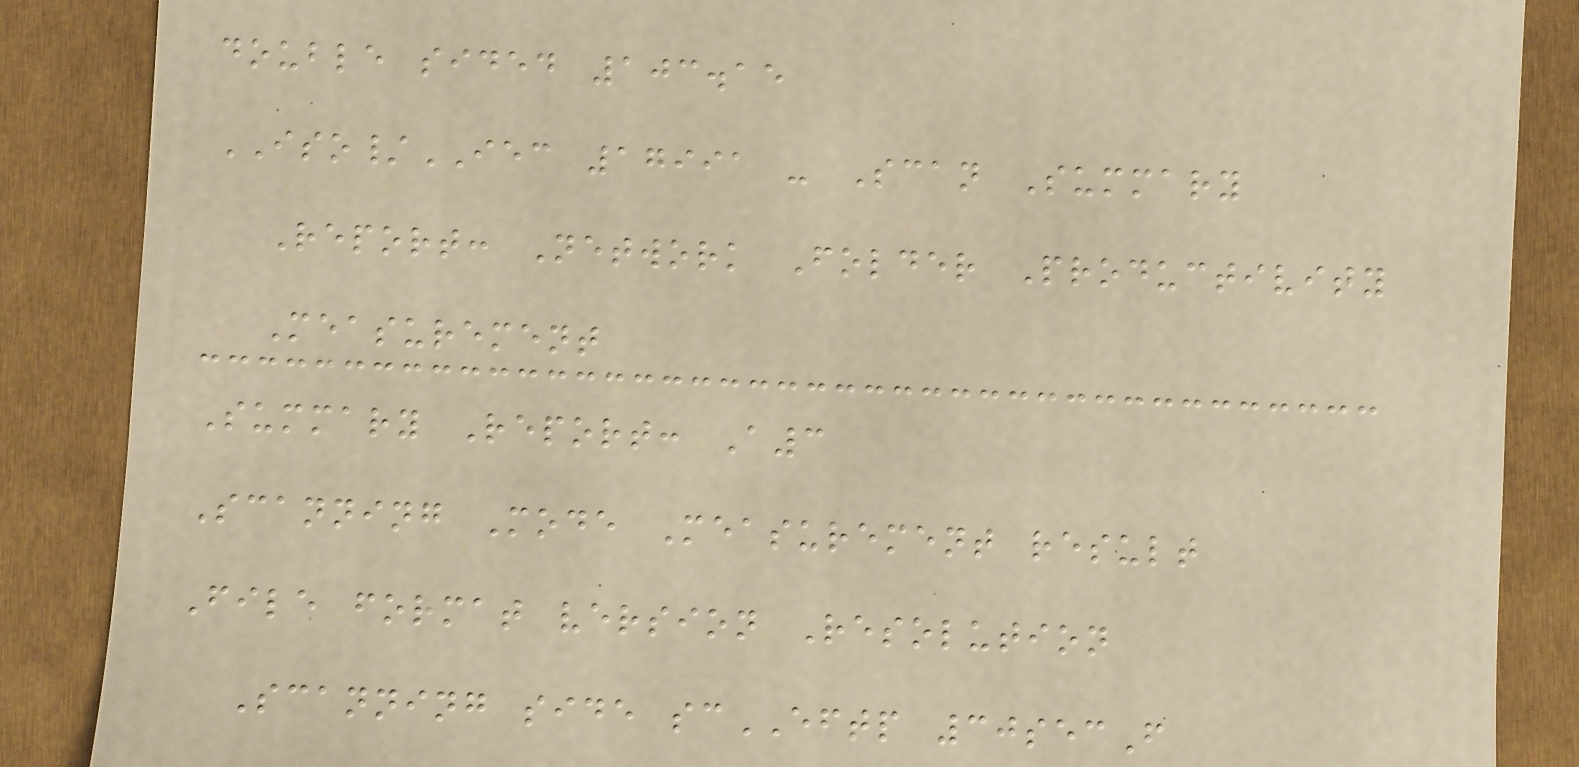double sided 103.15
ISO/IEC 17991 - Scan Summary
Report: Network Folder Productivity
Measurement
Summary Report: A3
Scanning Mode Measurement result
File format version Resolution
Scanning side scEFTP 30secF
